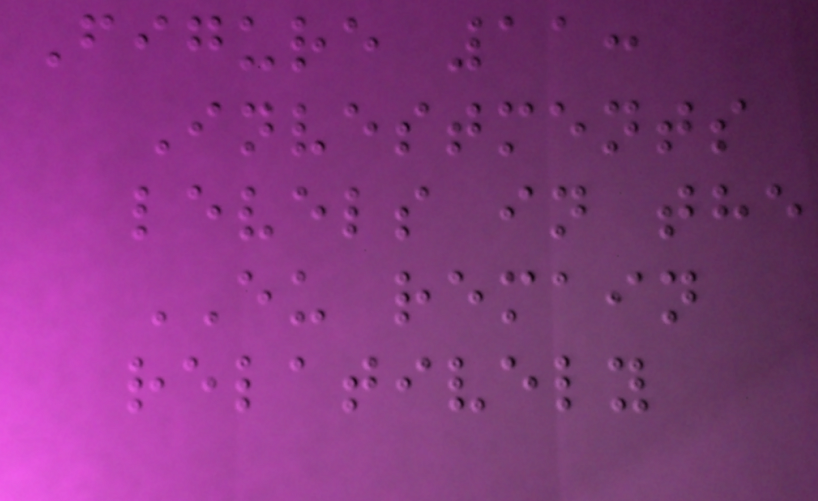Figure 11:
Investments
levels in the
EU remain
relatively
